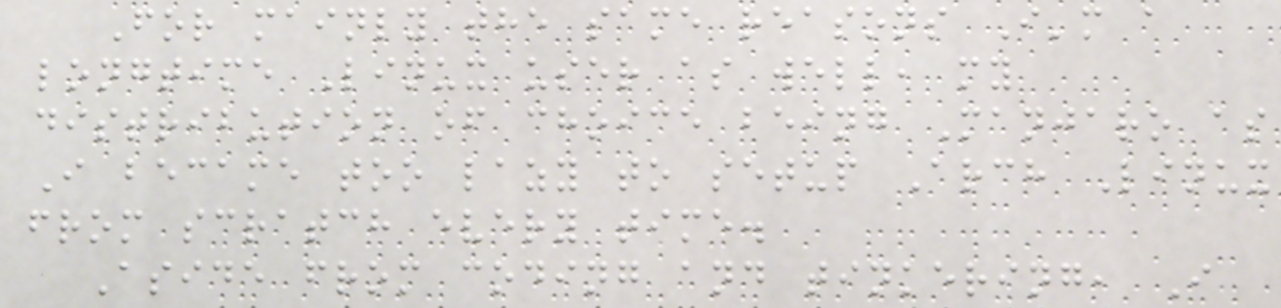For mainly the same reasons I'm a
longtime Linux user as well, my
distribution of choice being Manjaro as
I became too lazy to setup Arch Linux
from scratch every time.
Aside from coding and tinkering, I
